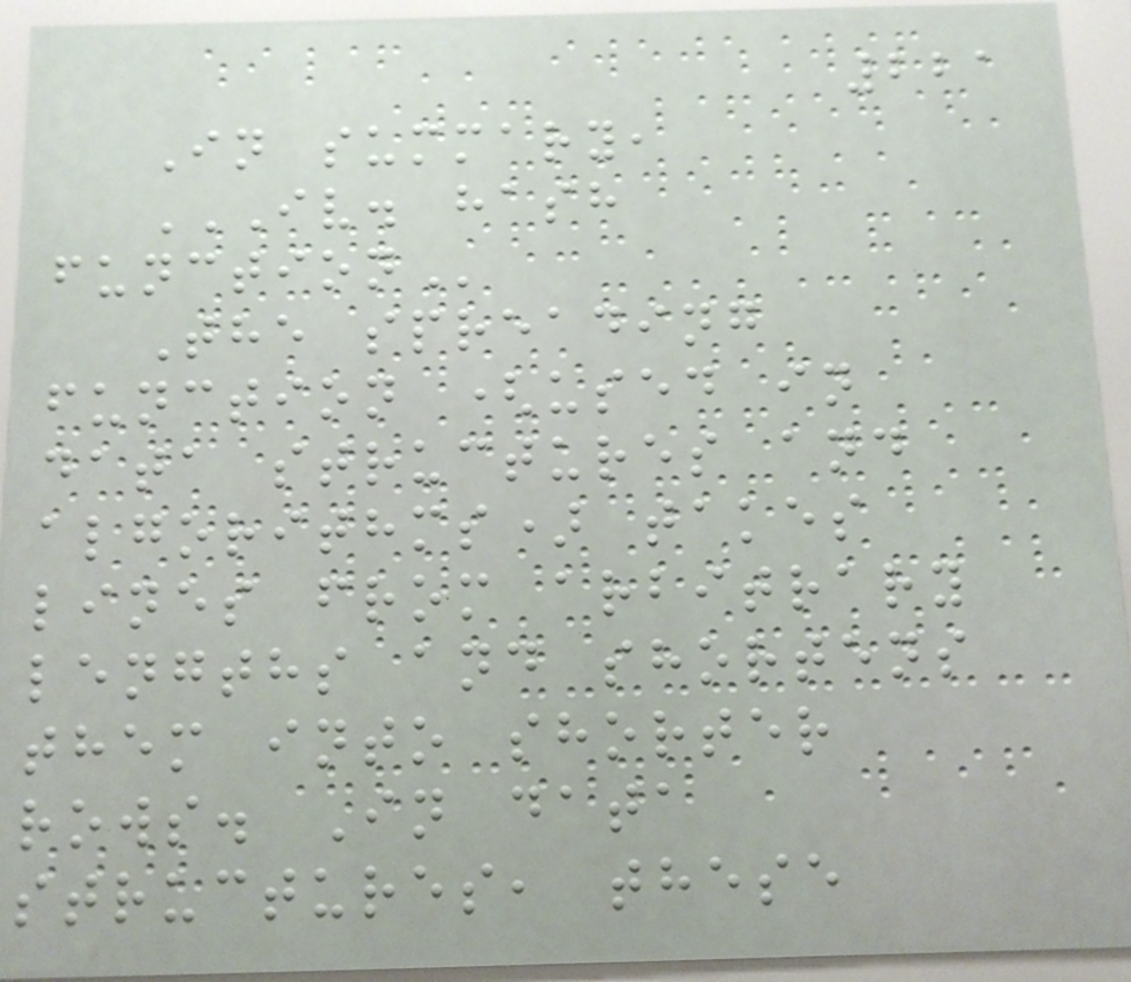221
In summary,
IV. HASH
FUNCTION
The spreading
function (used in
data structures and
algorithms) takes
lines from arbitrary
lengths and shortens
them into shorter
rows. In data
structures, these
